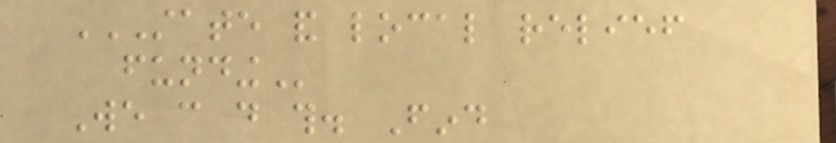STATE AND LOCAL RELIEF
FUNDING
We can do this. Find
